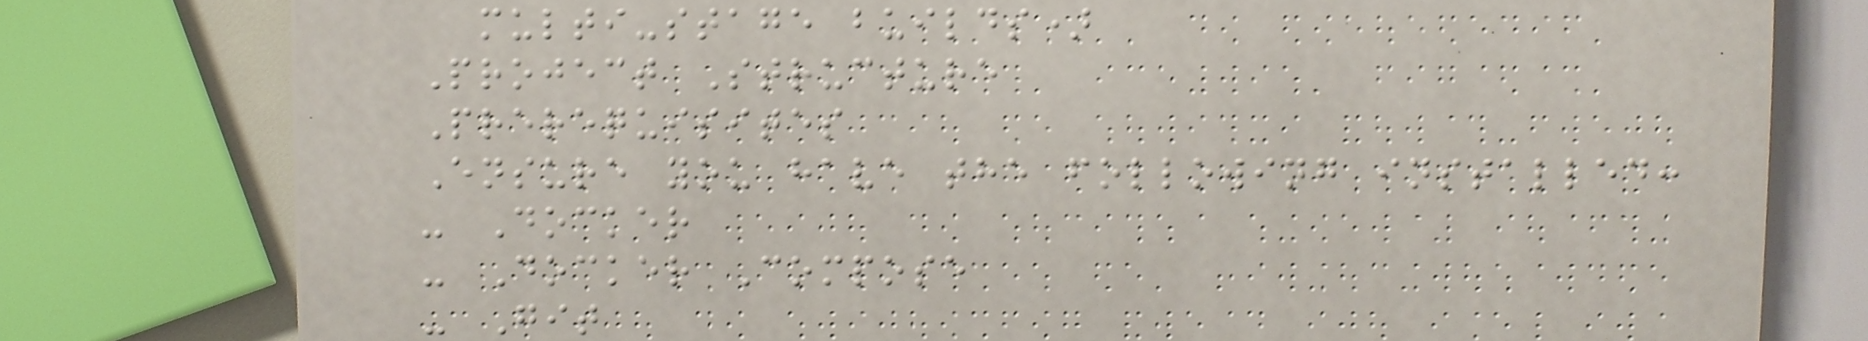multi-stage builds)
Project Structure
Prerequisites
Ensure you have the following installed:
- Docker
- Docker Compose
- Git
